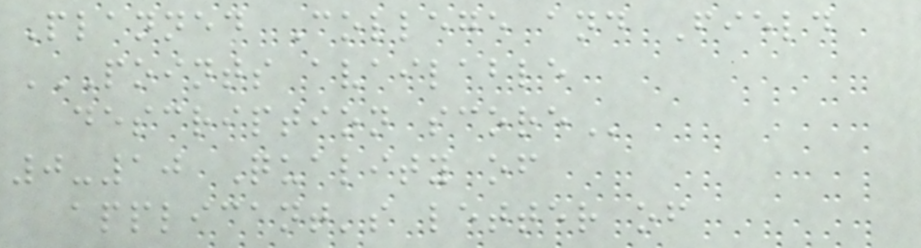Planned College and Field
POINTS AVAILABLE
DESCRIPTION SCORE
0-10 Quality of
applicant's letter of
